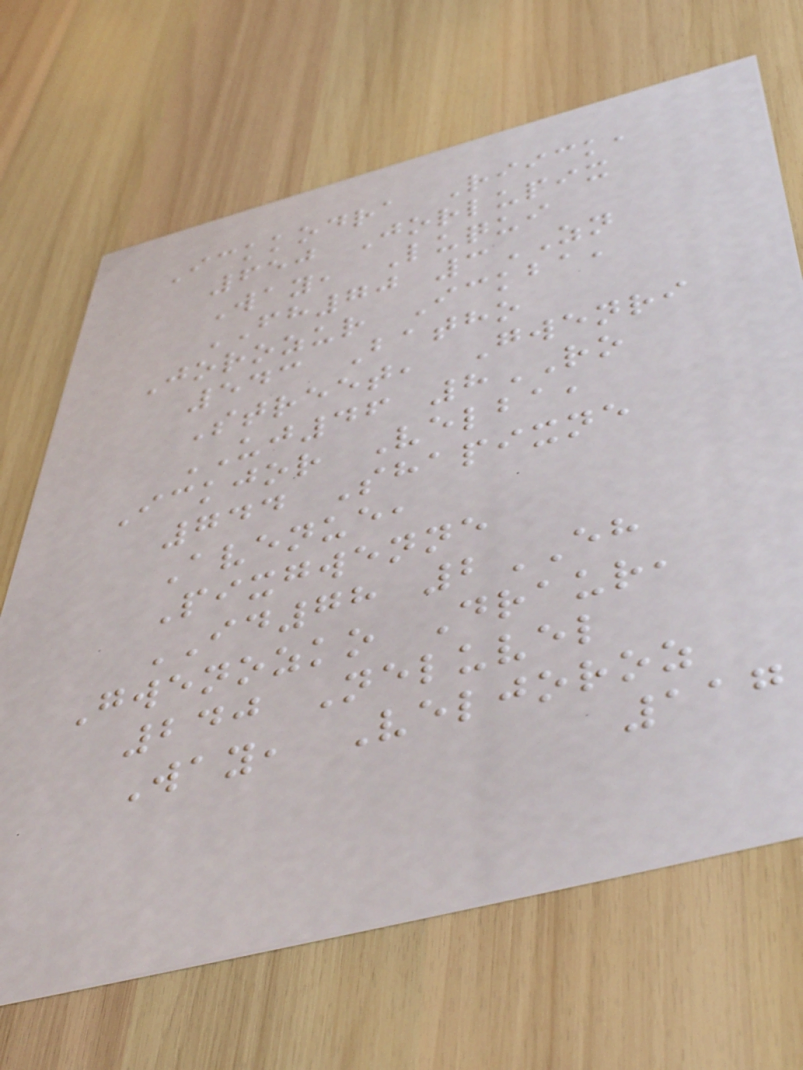Ickkodra Riick,
650 Jorlupix
Way, Luqui
FH70 3ZN
Jorozur Ickba,
543 Batho
Street, Gwenri
UJ46 8RO
Ickjor Velba,
744 Shapixne
Avenue,
Pixgwenne
ID78 2EH
Gwenozko Draur,
240 Neluvel
Way, Veljoroz
117
